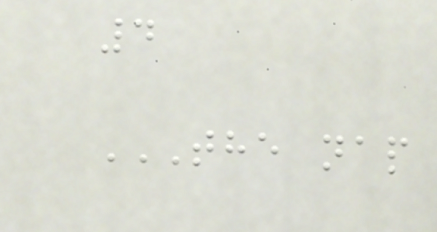4
THE NAP
